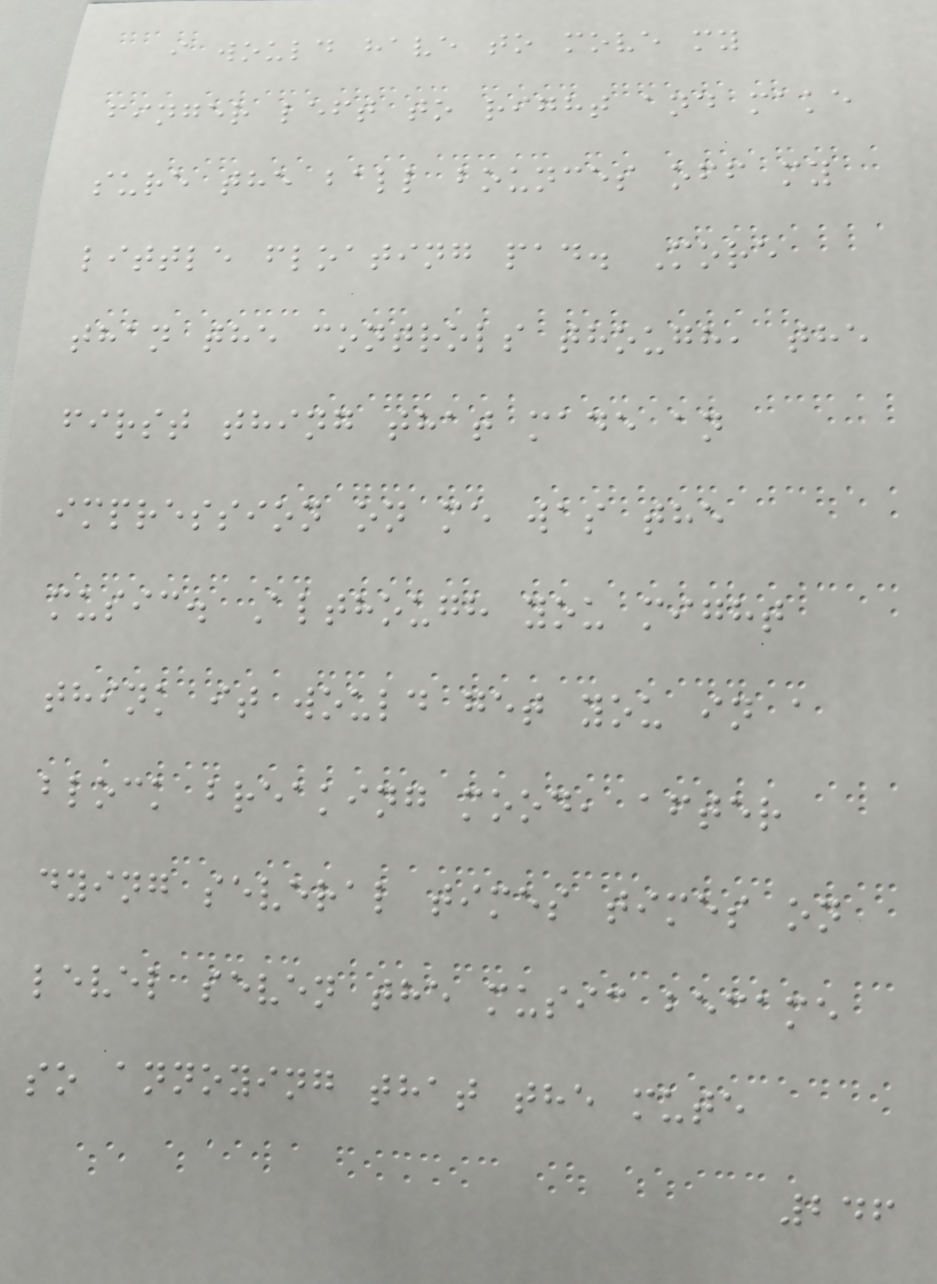i would have to move my
finger left to right and make
sure the ball bounces off my
little floating pad. More
than the controls though, the
first thing that made an
impression on me was the
music. Although you might
think it would get you in a
block breaking mood, after
dying several times times on
level seven the music became
so annoying that the mute
246
